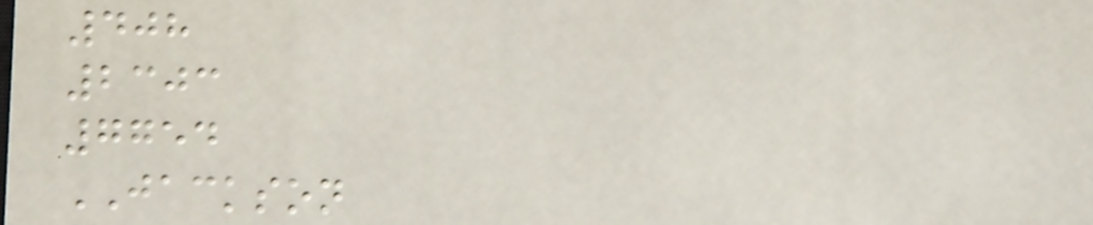408
2303
7754
JACKSON
